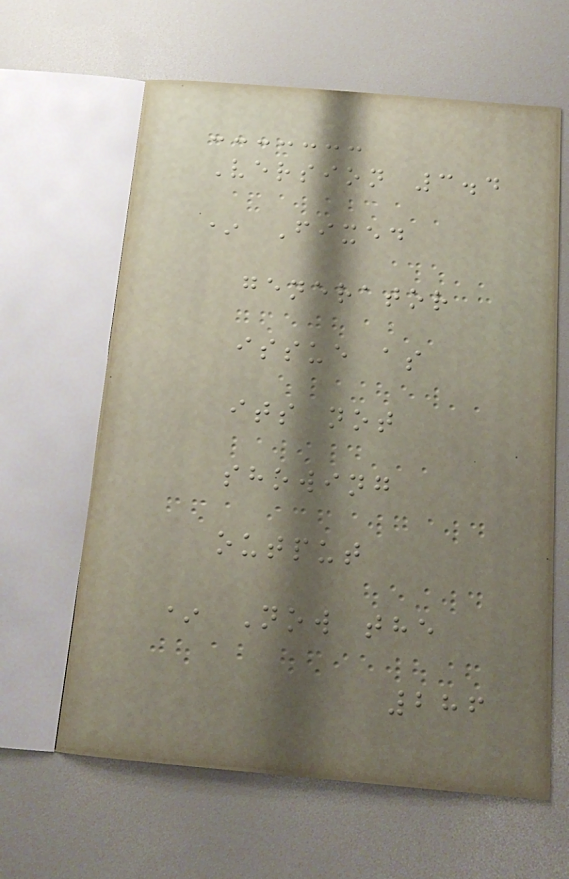Version 3.4
* Fixed
generator
issue as
its not
showing
output
* Now the
286
